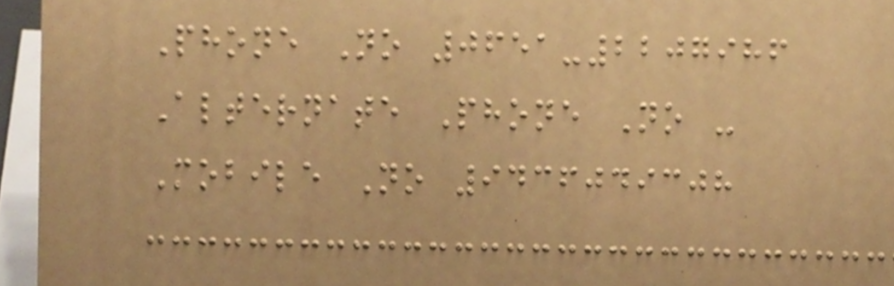Phone No 0651-2207986
Alternate Phone No -
Mobile No 9436049308
